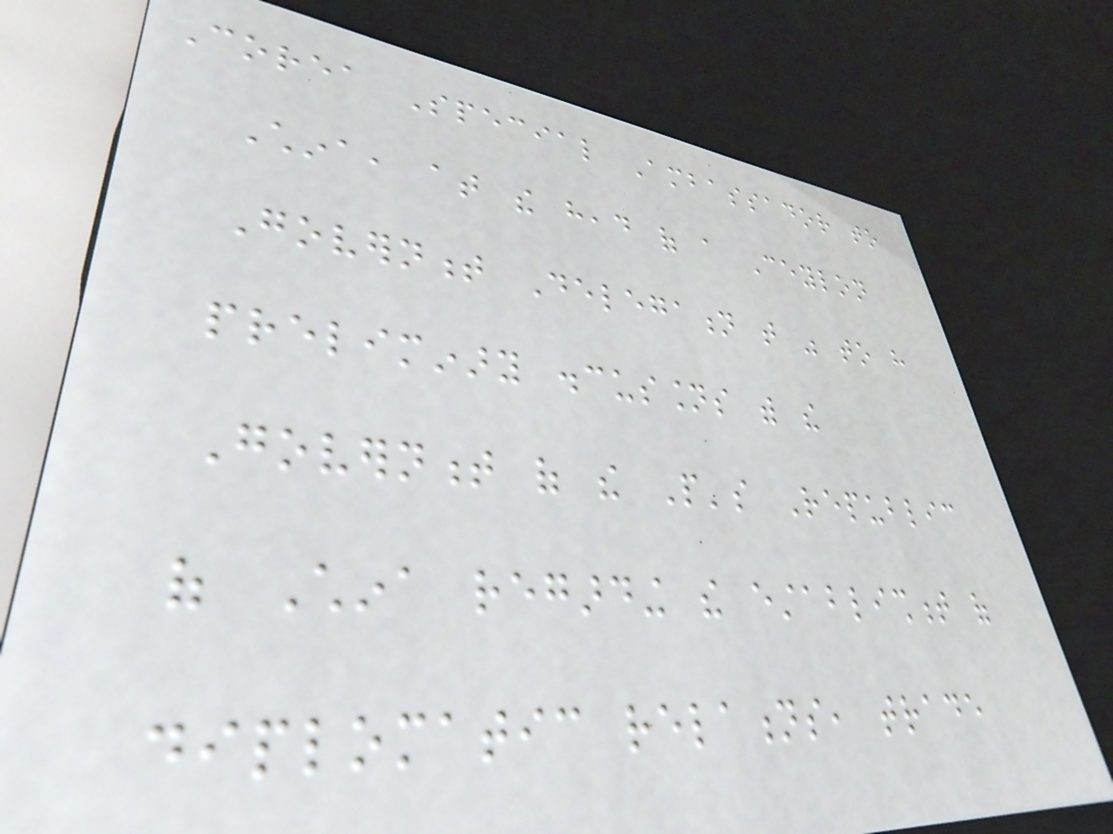Corea Special Ambassador to
China, at the head of a Ceylon
Government Delegation that was to have
preliminary discussions with the
Government of the People's Republic
of China regarding the establishment of
diplomatic relations, trade
